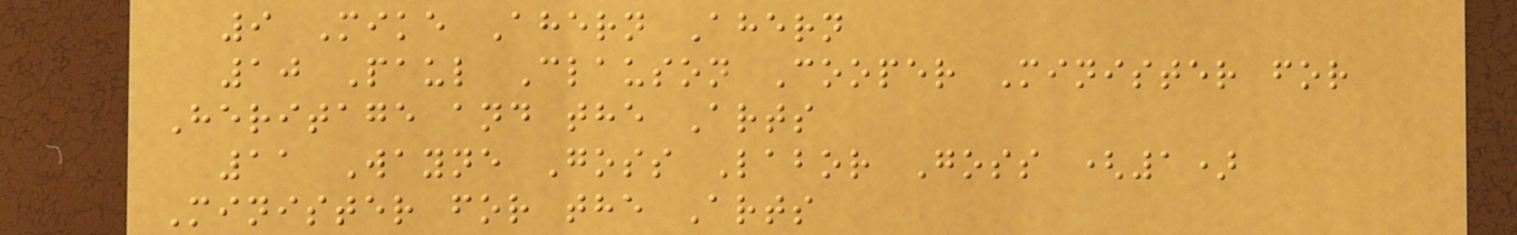9 Mike Ahern Ahern
10 Paul Clauson Cooper Minister for
Heritage and the Arts
11 Wayne Goss Labor Goss (1)
Minister for the Arts
